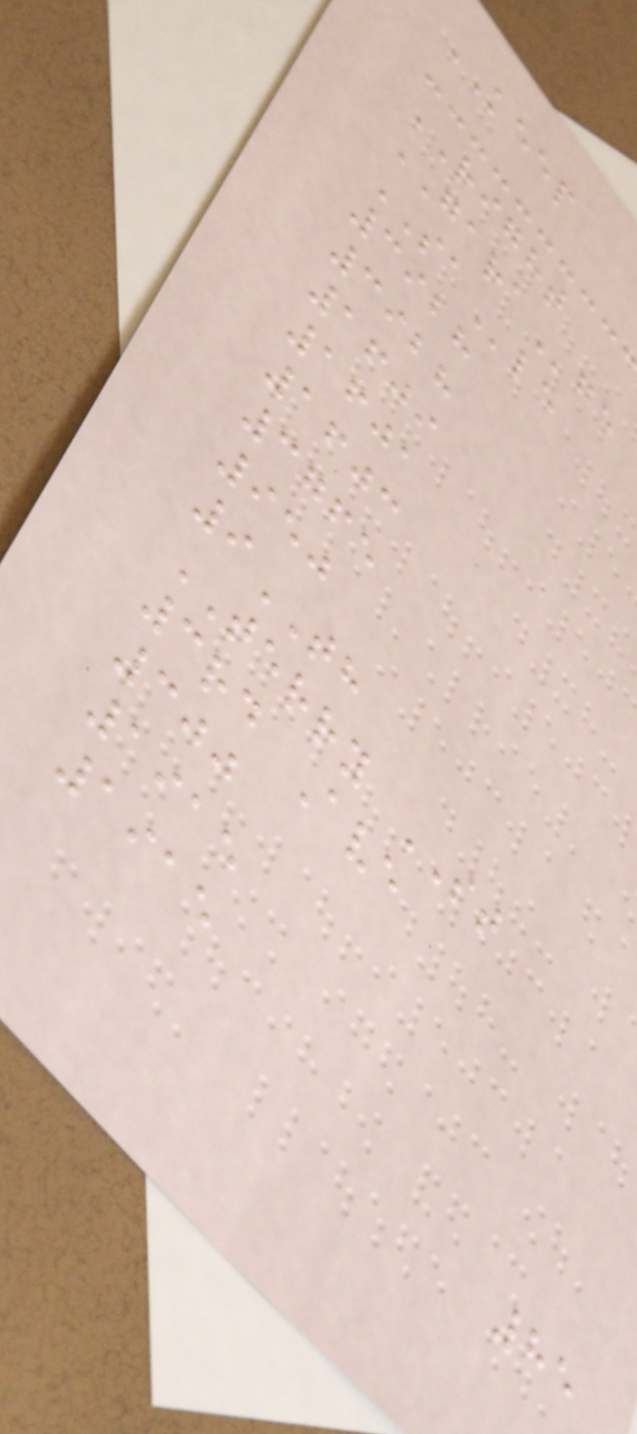KEEP
RIGHT
GARAge
SAle
3928
3928
1609
1601
1603
3765
950
9TH
TERRY ST
3rd Ave
300
1915
1915
85
